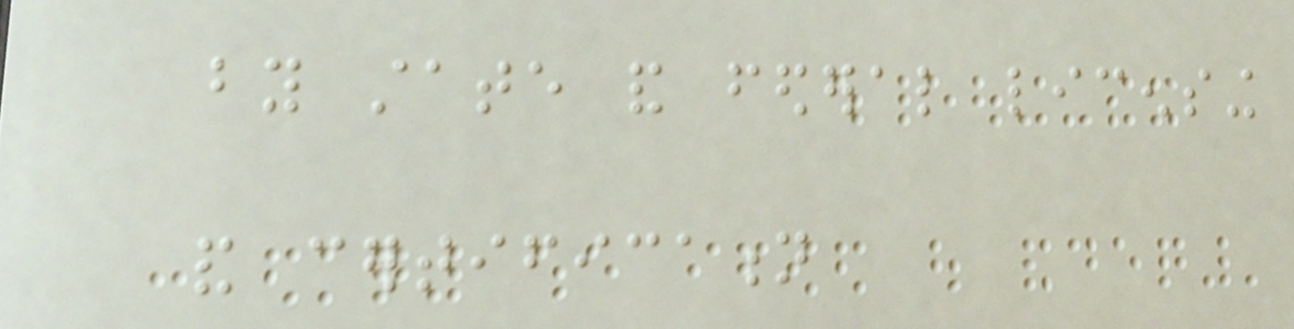by state and federal licensing
and certification
